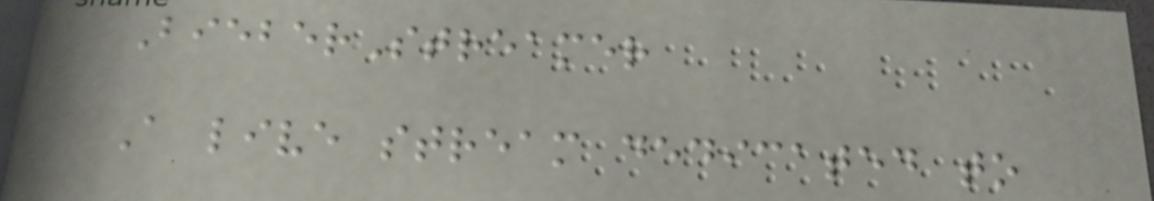BieberStreamer
A live stream dedicated to
